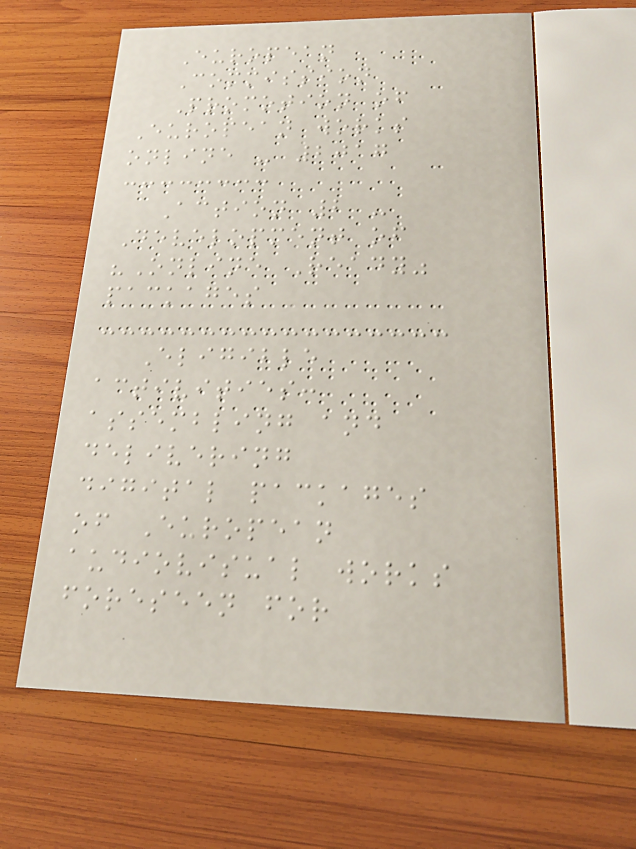European
Commission
Promotion of
European works
online - 2017
Action 2 -
Development of
"Online Ready"
packages
Eligible
activities:
assembling and
delivering
digital packages
of European
audiovisual works
foreseen for
